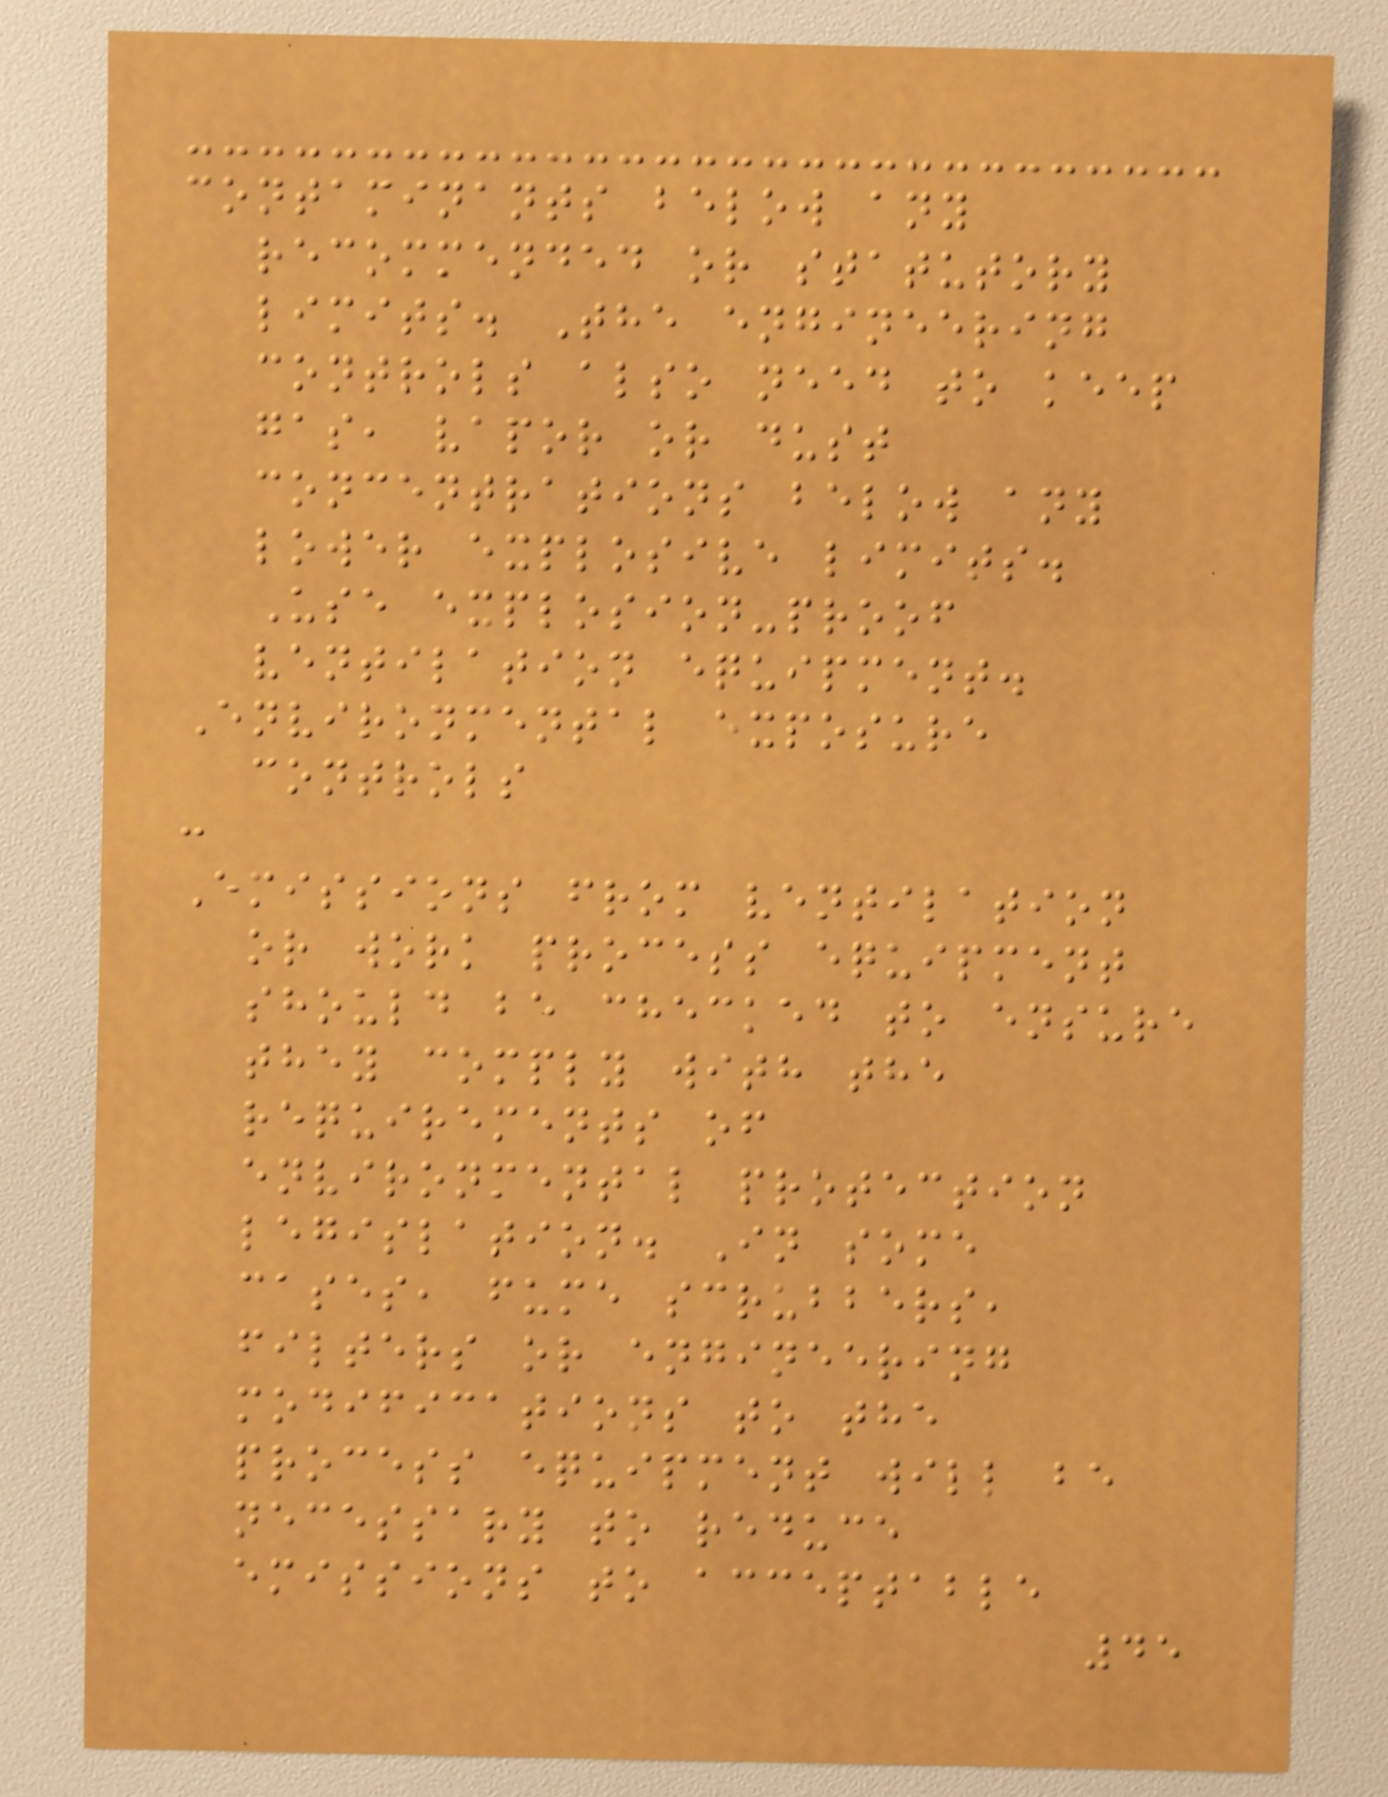contaminants below any
recommended or statutory
limits. The engineering
controls also need to keep
gas, vapor or dust
concentrations below any
lower explosive limits.
Use explosion-proof
ventilation equipment.
Environmental exposure
controls
:
Emissions from ventilation
or work process equipment
should be checked to ensure
they comply with the
requirements of
environmental protection
legislation. In some
cases, fume scrubbers,
filters or engineering
modifications to the
process equipment will be
necessary to reduce
emissions to acceptable
45
